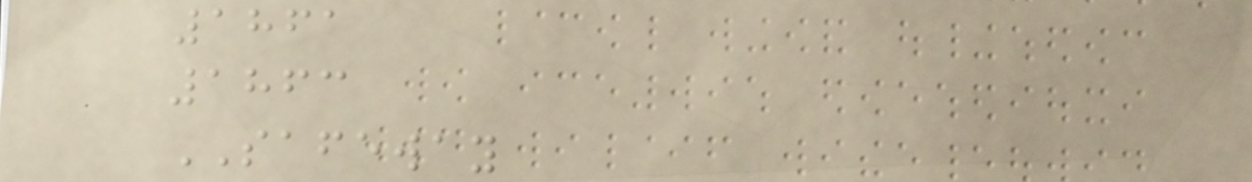1861
1863
SAFEWAY
